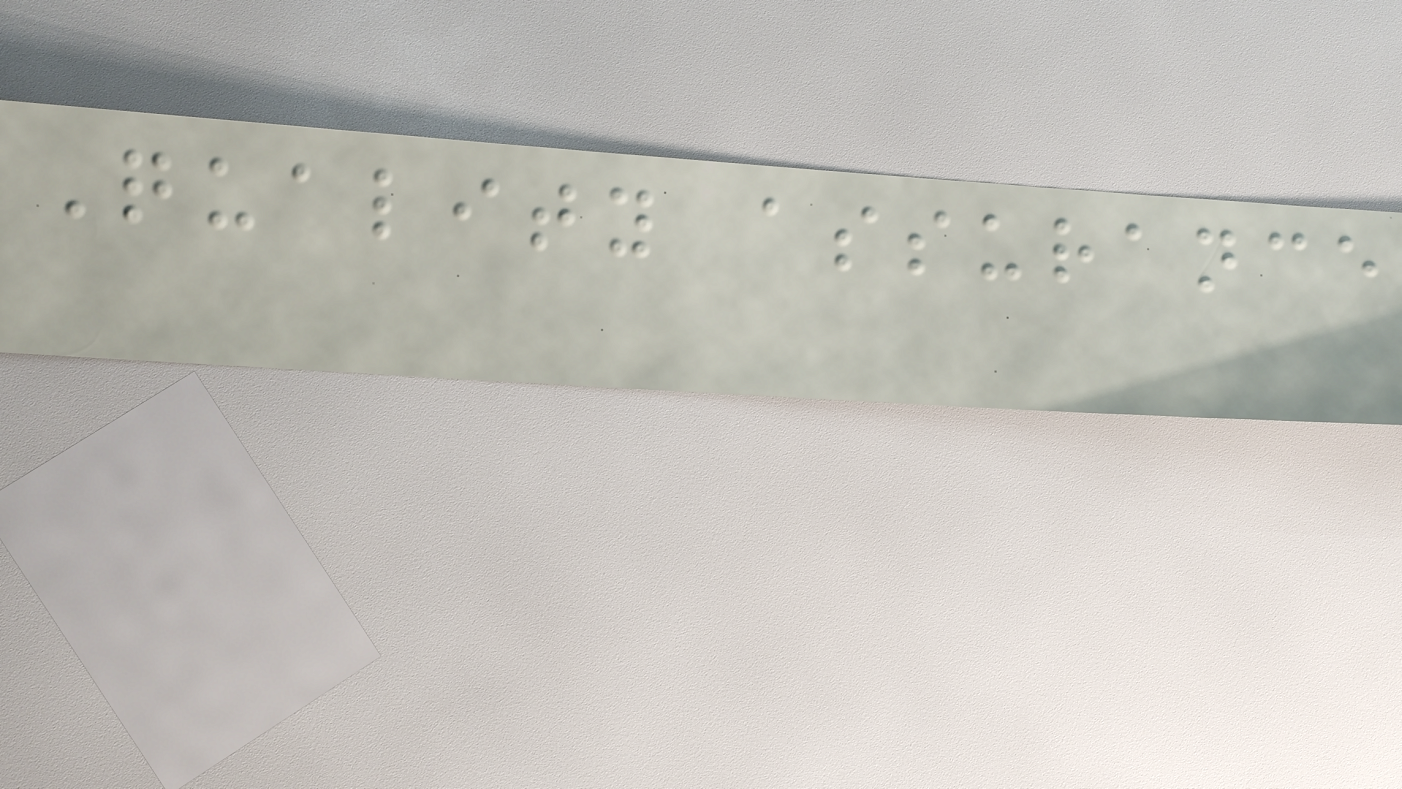Quality assurance
